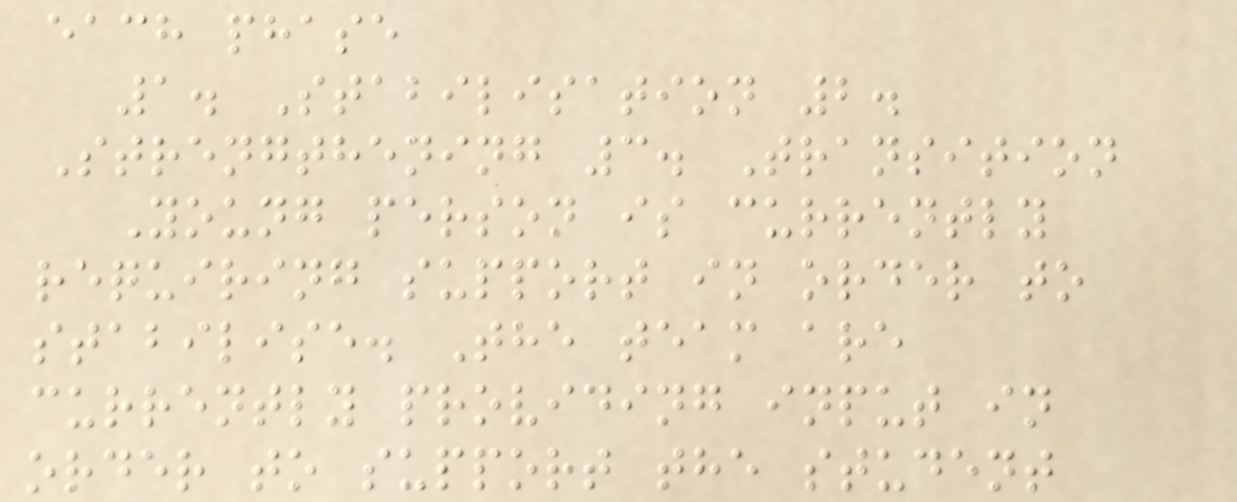each phase
1. Stabilisation 2.
Strengthening 3. Transition
Young person is currently
requiring support in order to
stabilise. The team are
currently providing input in
order to support the student
